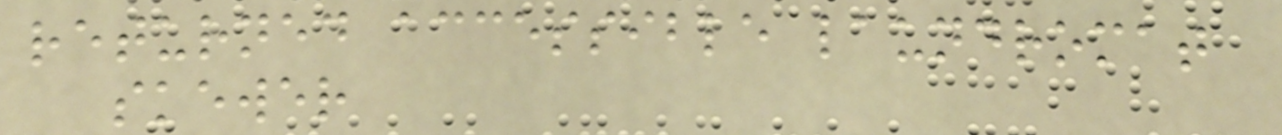returned accessible laundromat
skewer
